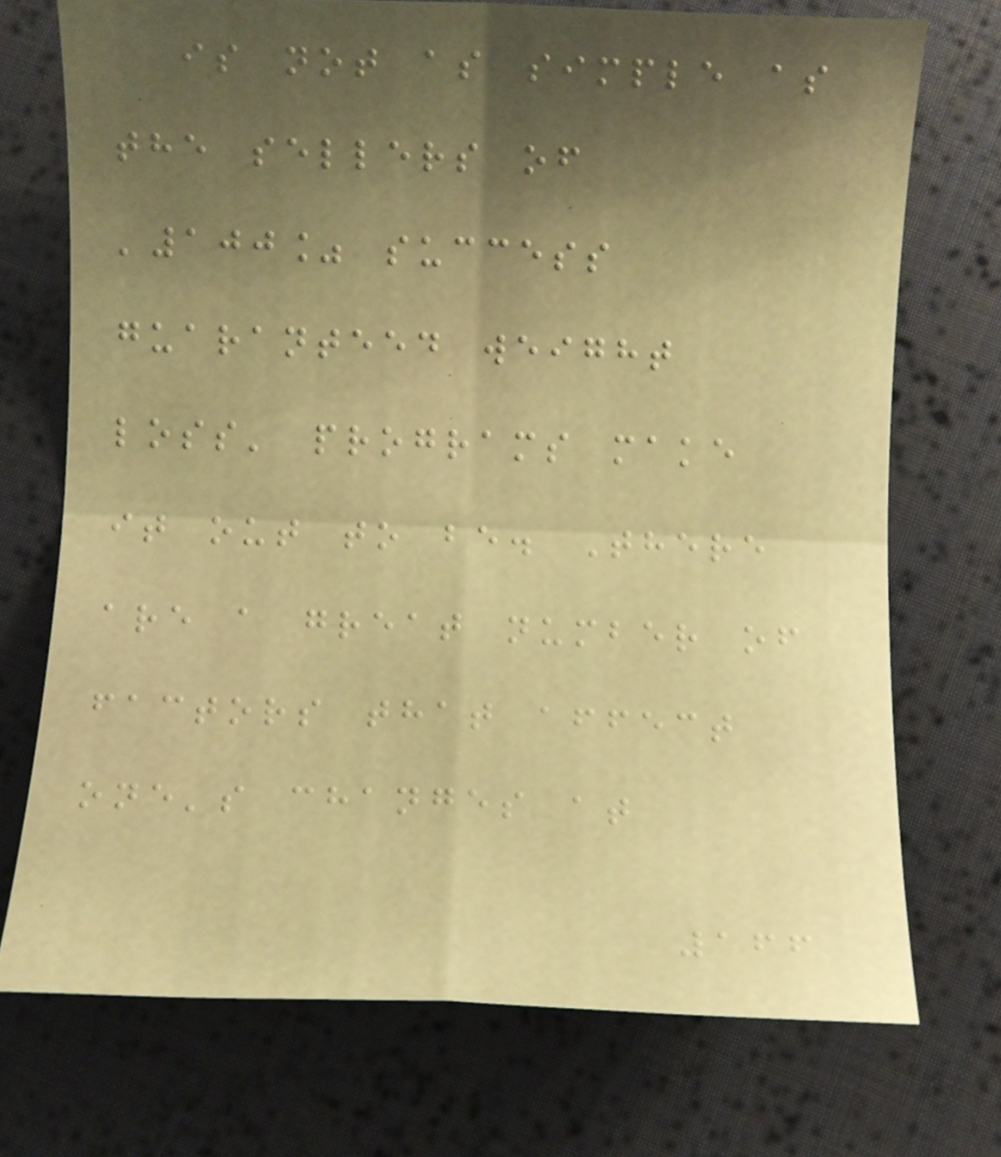is not as simple as
the sellers of
'100% success
guaranteed weight
loss' programs make
it out to be. There
are a great number of
factors that affect
one's changes at
166
